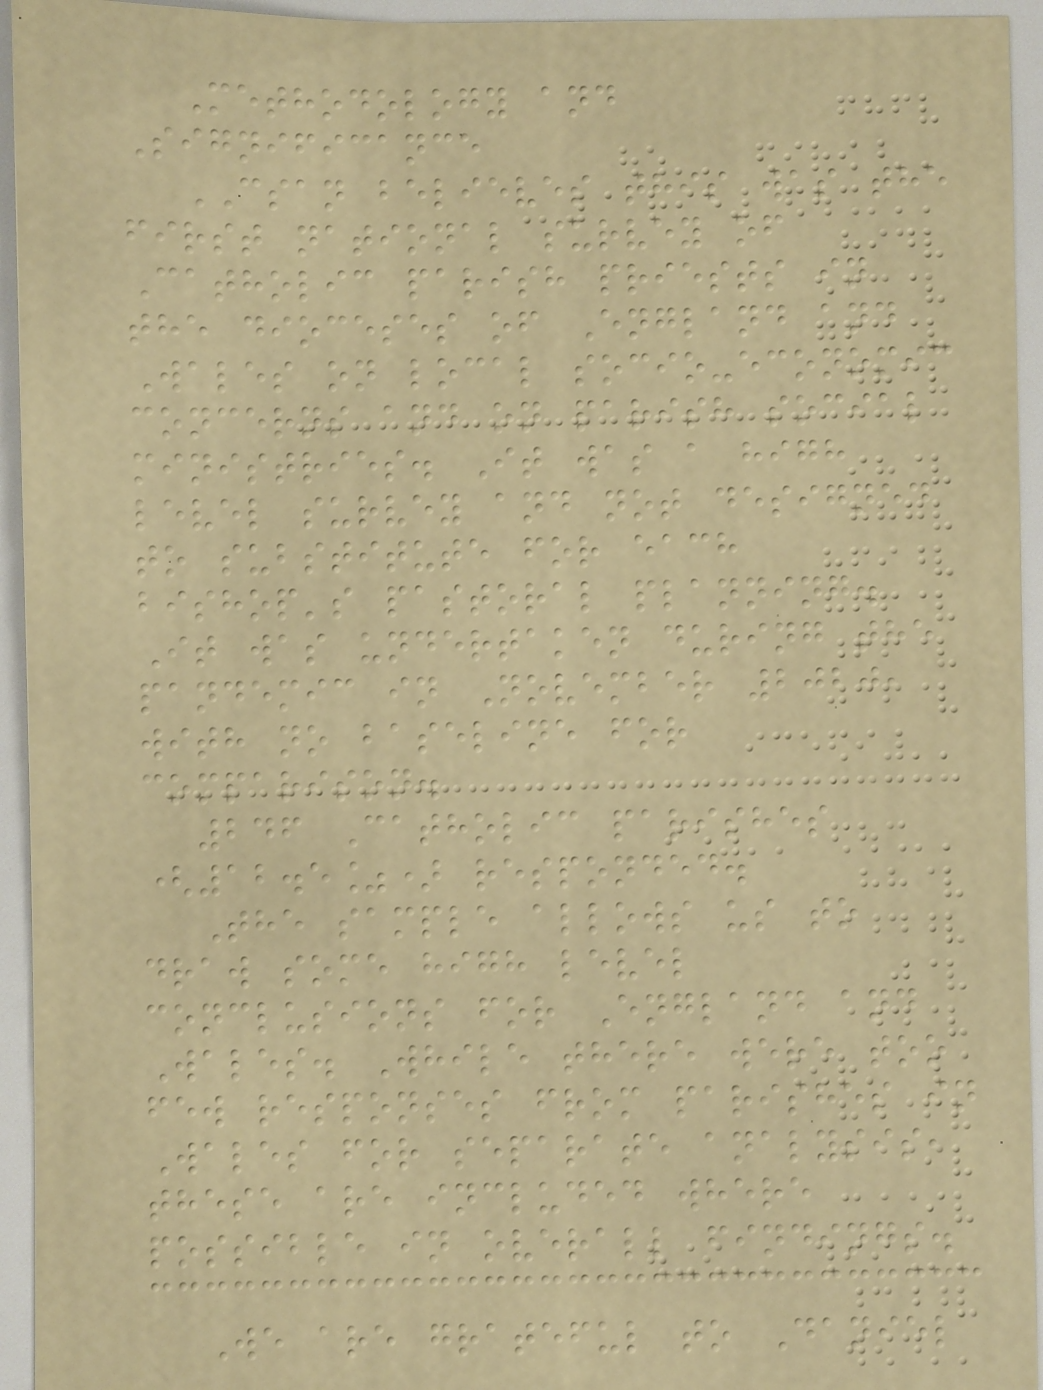Methodology and
Significance
CSAN believes this was the
first national survey of
Catholic parish priests in
the dioceses of England and
Wales on local socio-economic
concerns and on parish social
ministries. It was a high
level survey and not designed
to substitute for each
bishop's pastoral planning.
It was undertaken during the
pandemic in November 2020,
with no baseline for
comparison.
246 Catholic parishes
(12.5%) responded.
The sample allows us to
draw some high level
conclusions for England and
Wales. While there were too
few responses from parishes in
Wales for separate analysis,
these are included where
possible in overall findings.
We are grateful to Daniel
